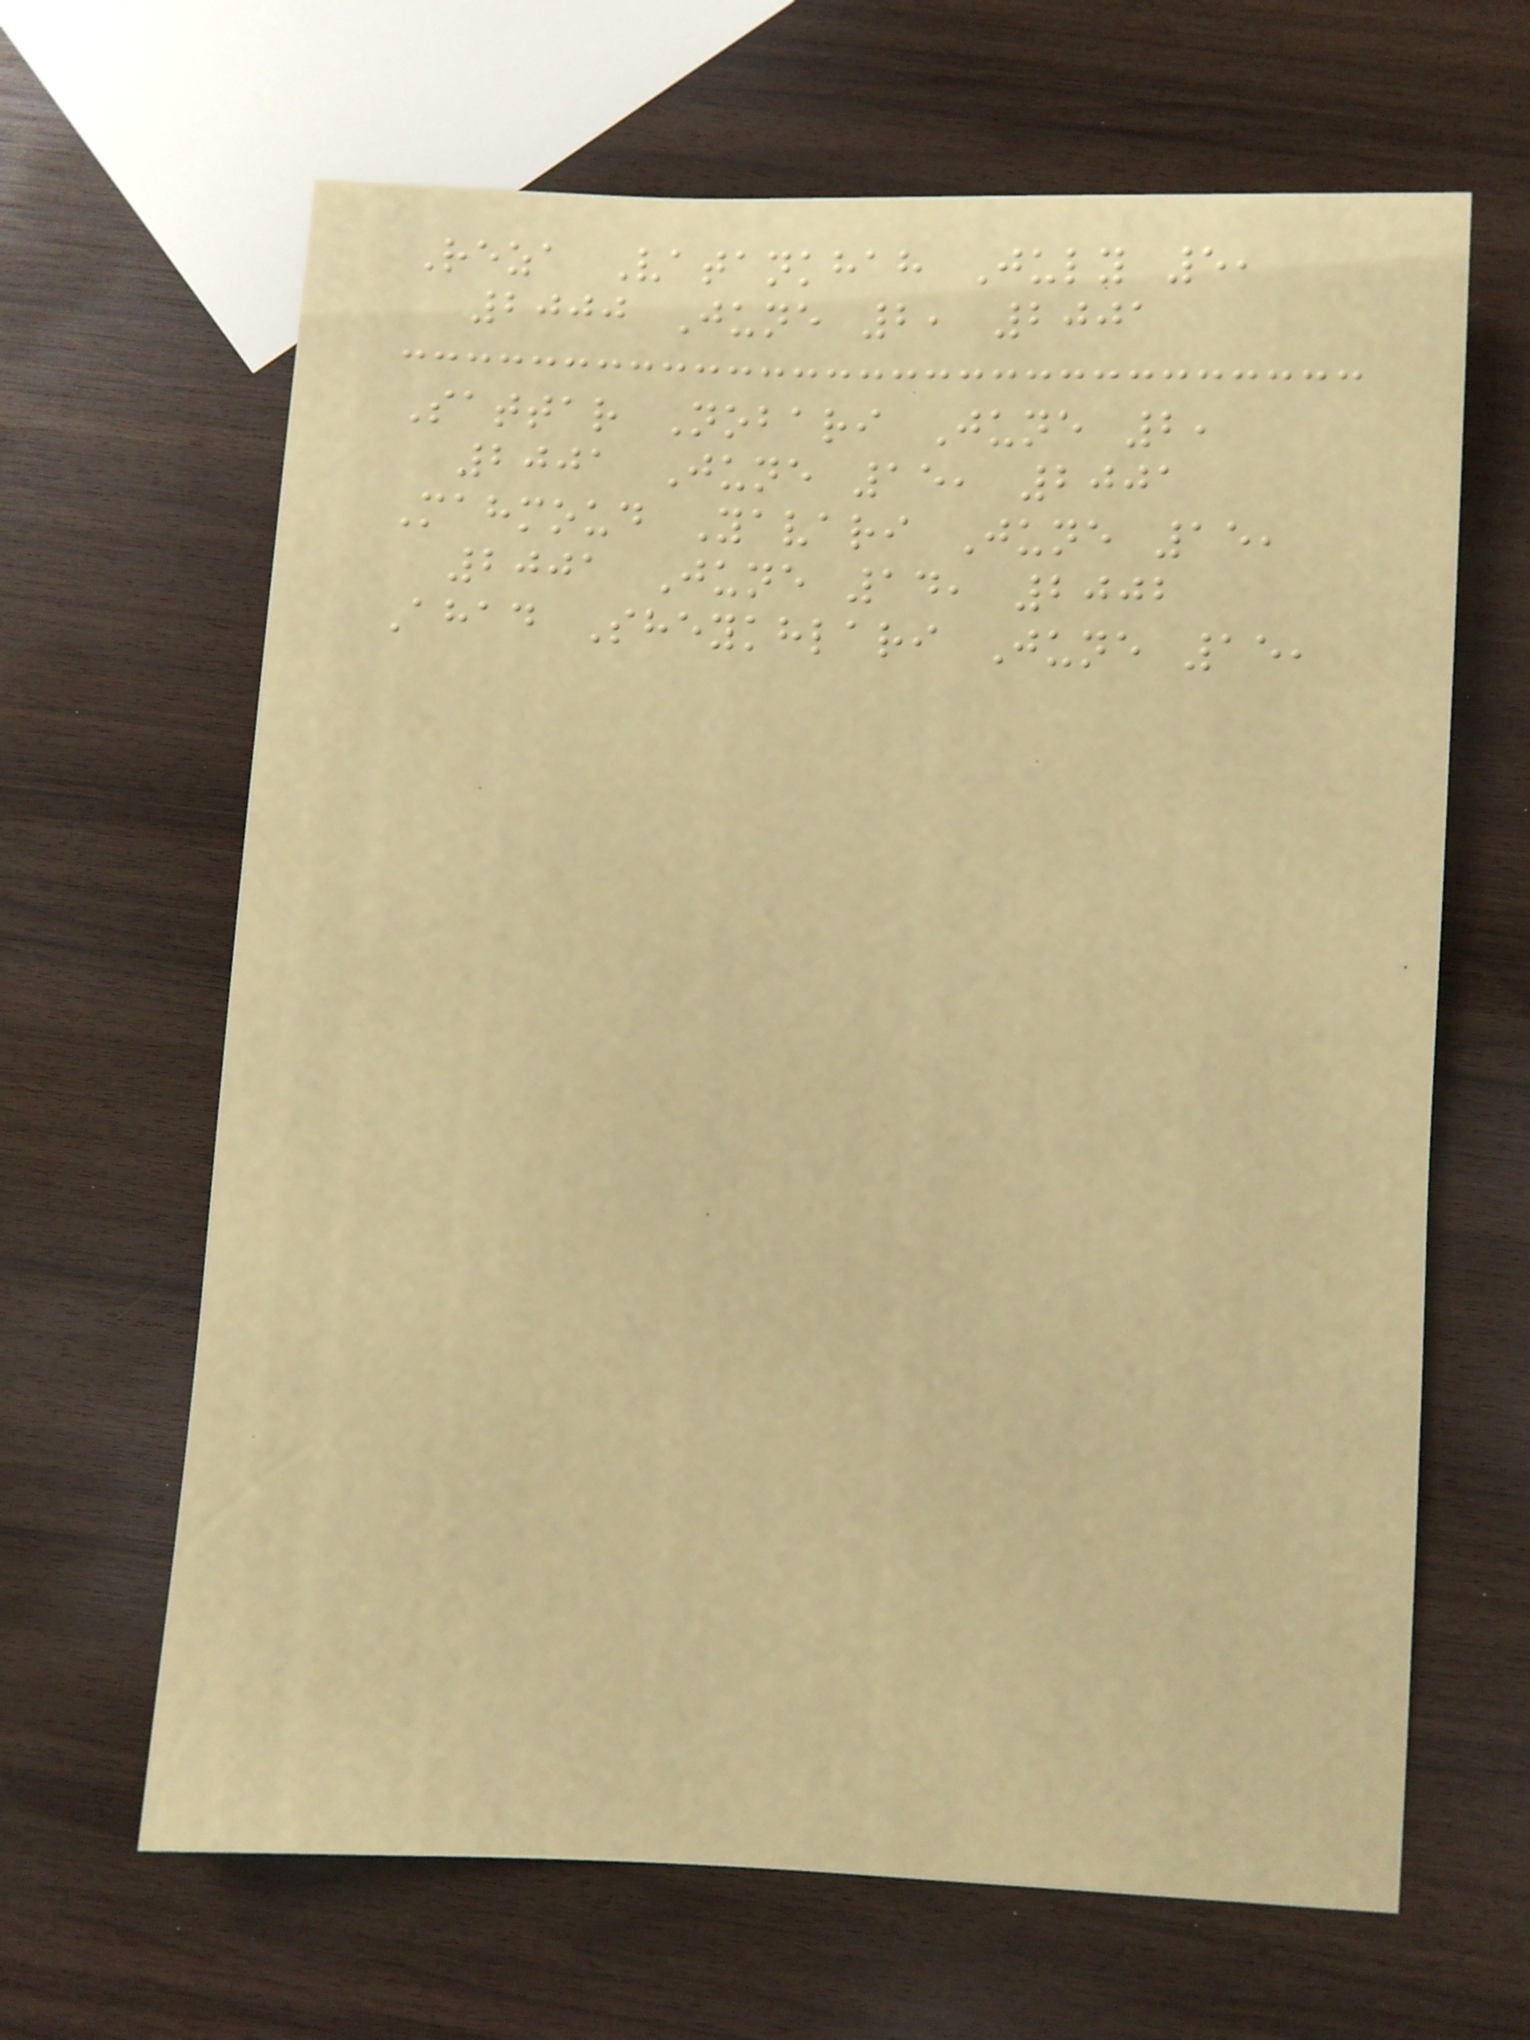Reza Vatankhah July 5,
2000 June 2, 2001
Sattar Nobari June 2,
2001 June 15, 2001
Mahmoud Yavari June 15,
2001 June 14, 2002
Ahad Sheykhlari June 15,
